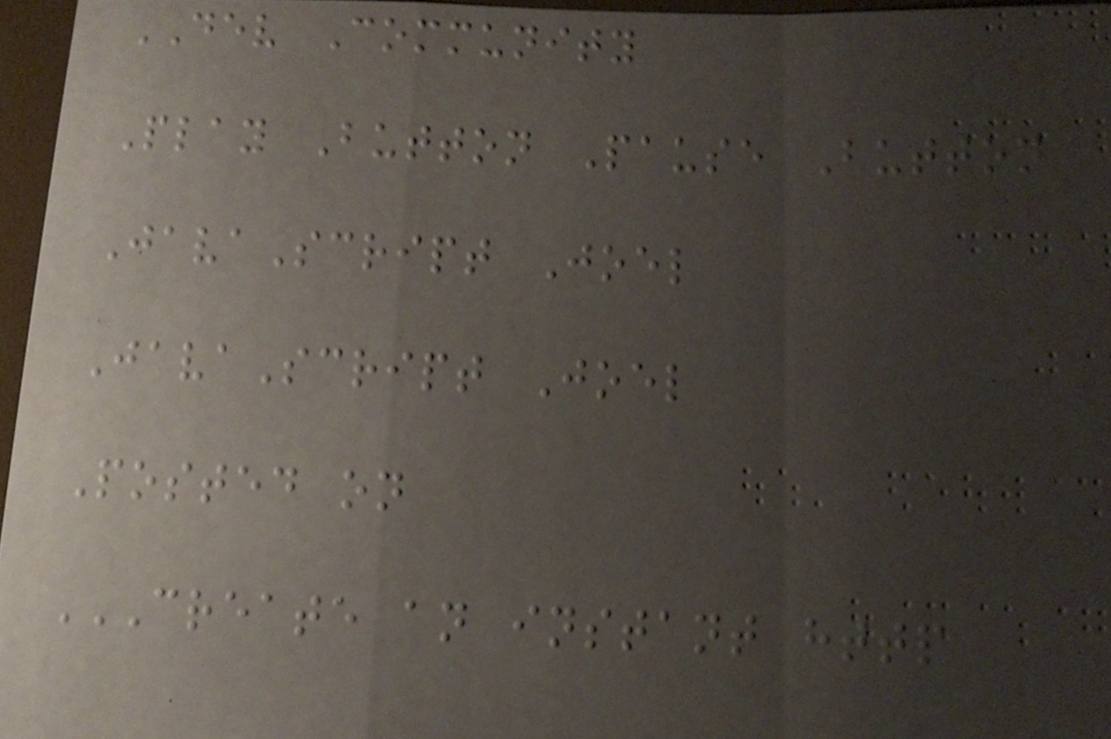DEV Community
Play Button Pause Button
JavaScript Joel
JavaScript Joel
Posted on
CREATE AN INSTANT HTTP
